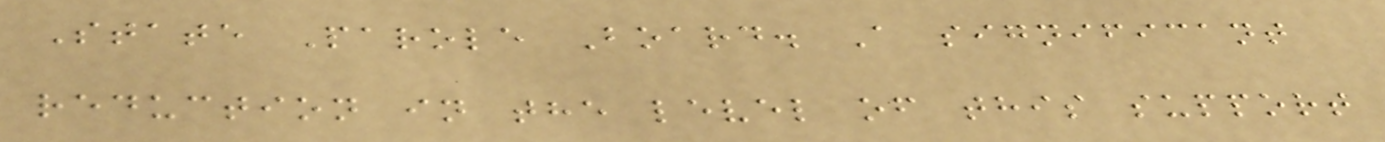State Parole Board. A significant
reduction in the level of this support
